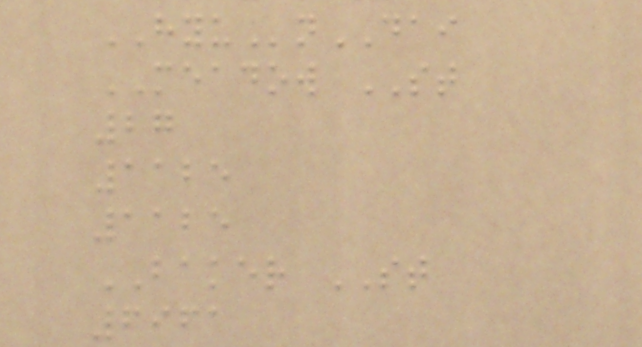HYUnDAI
MEADOW ST
27
1125
1125
BAKER ST
6961
